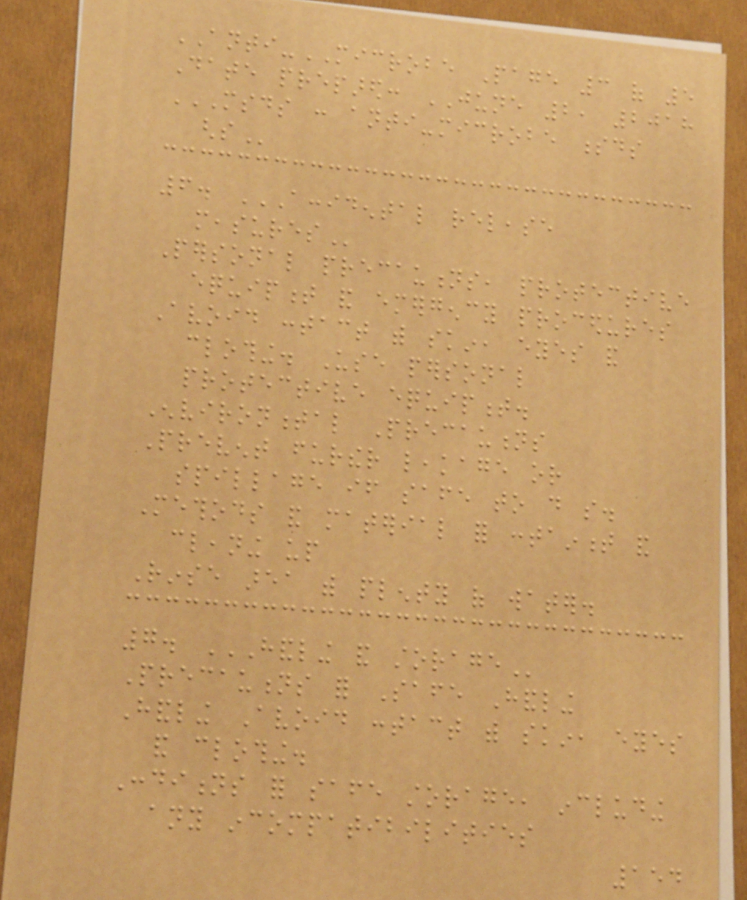ANTI-MICROBE Page 3 of 5
Date prepared: JUNE 2, 2018
MSDS : ANTI-MICROBE SDS
GHS
6. ACCIDENTAL RELEASE
MEASURES
Personal precautions, protective
equipment and emergency procedures
Avoid contact with skin, eyes and
clothing. Use personal
protective equipment.
Environmental Precautions
Prevent further leakage or
spillage if safe to do so.
Methods and material for containment and
cleaning up
Rinse area with plenty of water.
7. HANDLING AND STORAGE
Precautions for Safe Handling
Handling Avoid contact with skin, eyes
and clothing.
Conditions for safe storage, including
any incompatibilities
154
